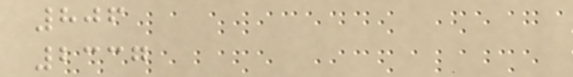806
2337
